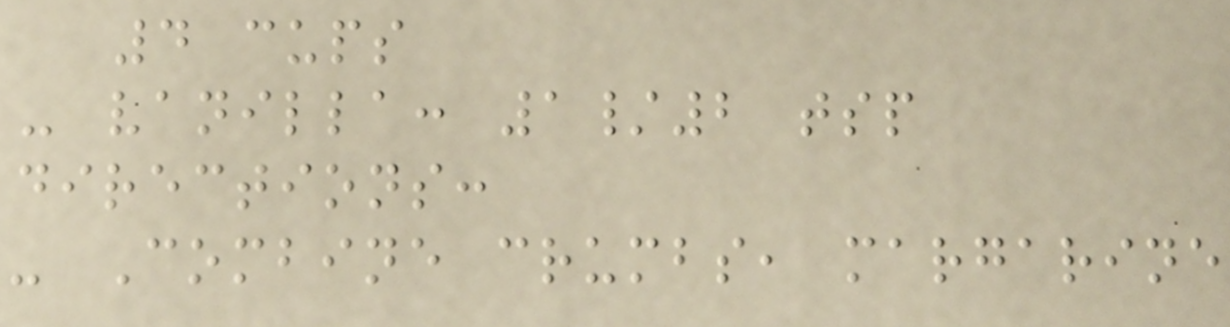4 cups
- vanilla: 1/2 tsp
directions:
- Combine crumbs, margarine
